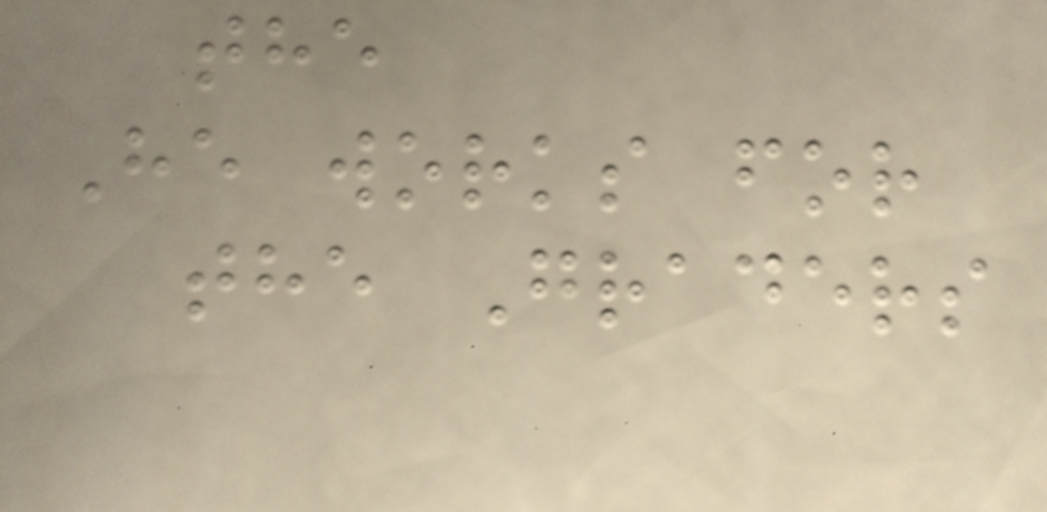the
He works for
the Graders
